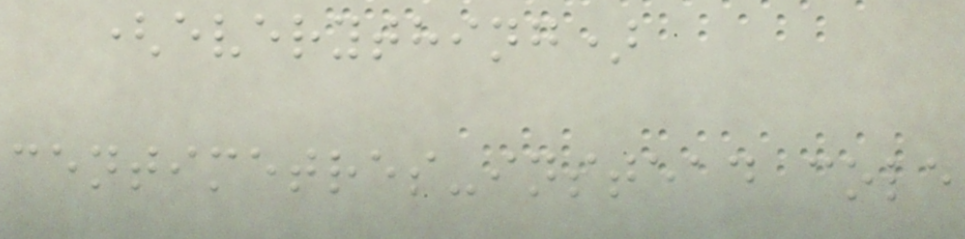(everything)
centimetres-instead cole
